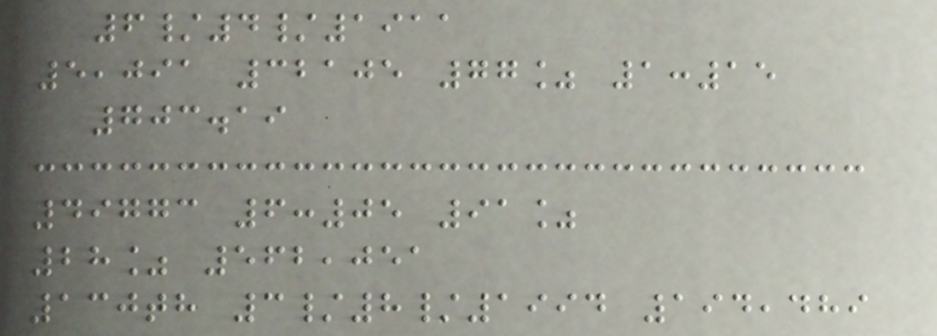6/4/1911
5,091 32105 77% 1:15
703.19
49773 6:05 91%
28% 562,051
130th 3/8/1994 194,489
